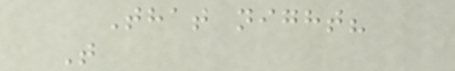That night?
T
